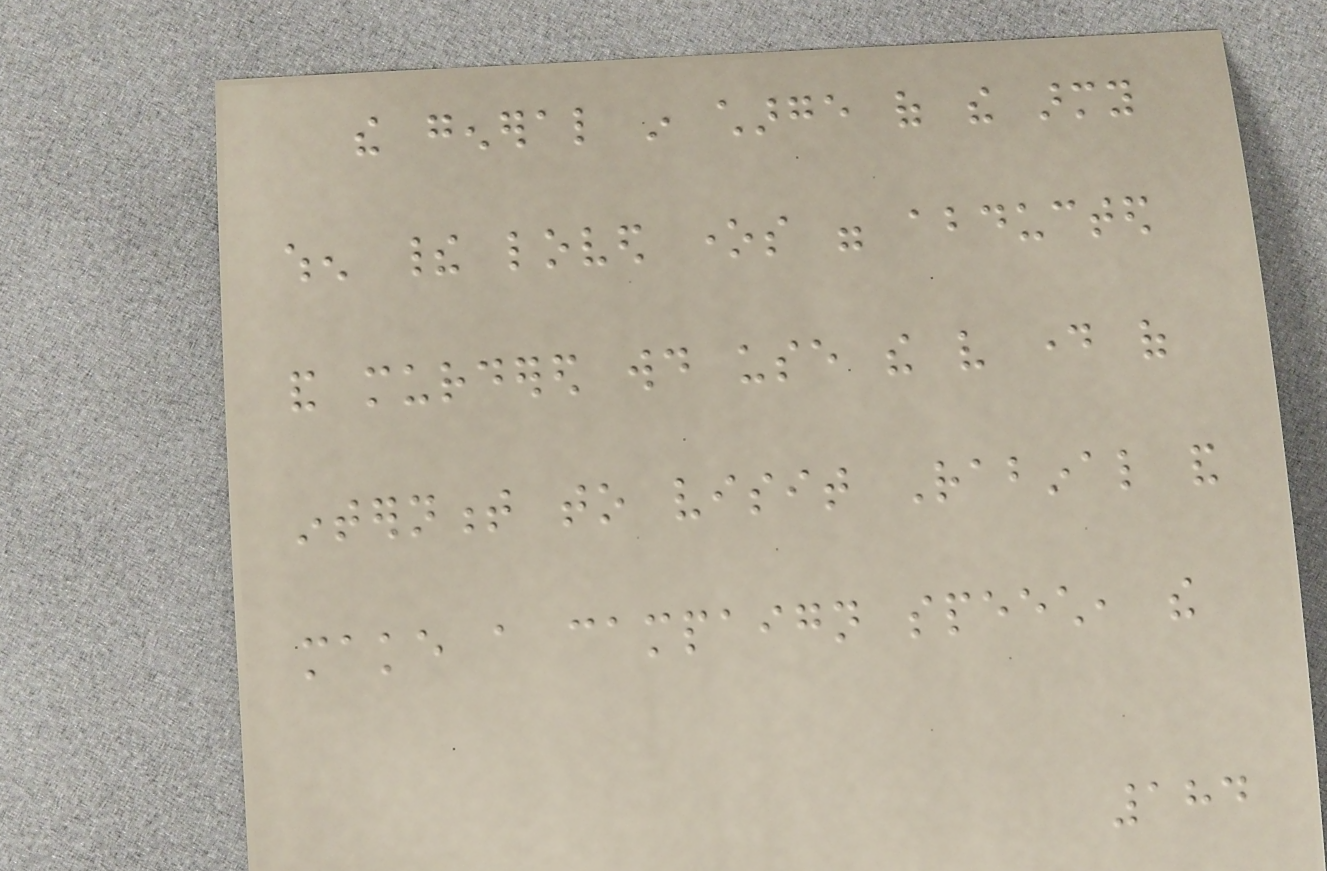the general in charge of the army
when their loved ones were abducted
and murdered would use the very day of
internment to visit Rabinal and
make a campaign speech, the
184
